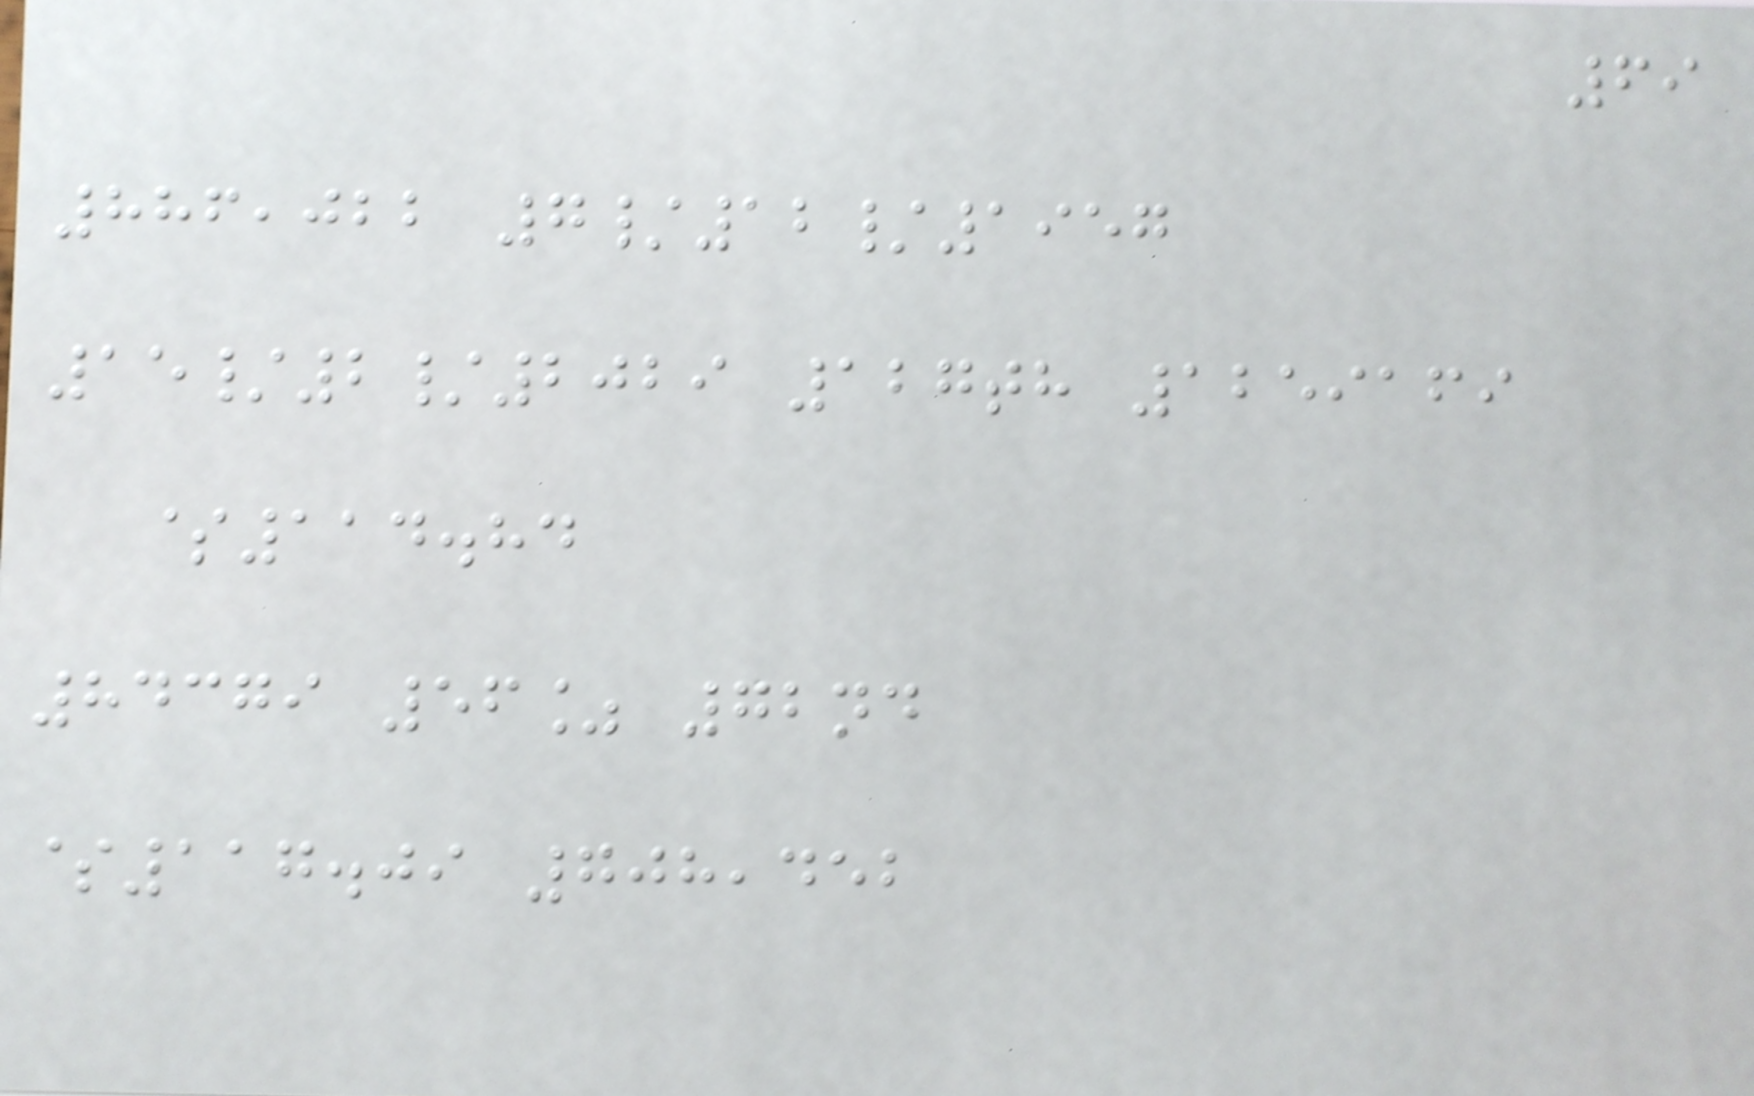69
886,022 7/12/1957
15/2/2029 127th 1259169
$114.84
84379 56% 72nd
$117.09 708,452
